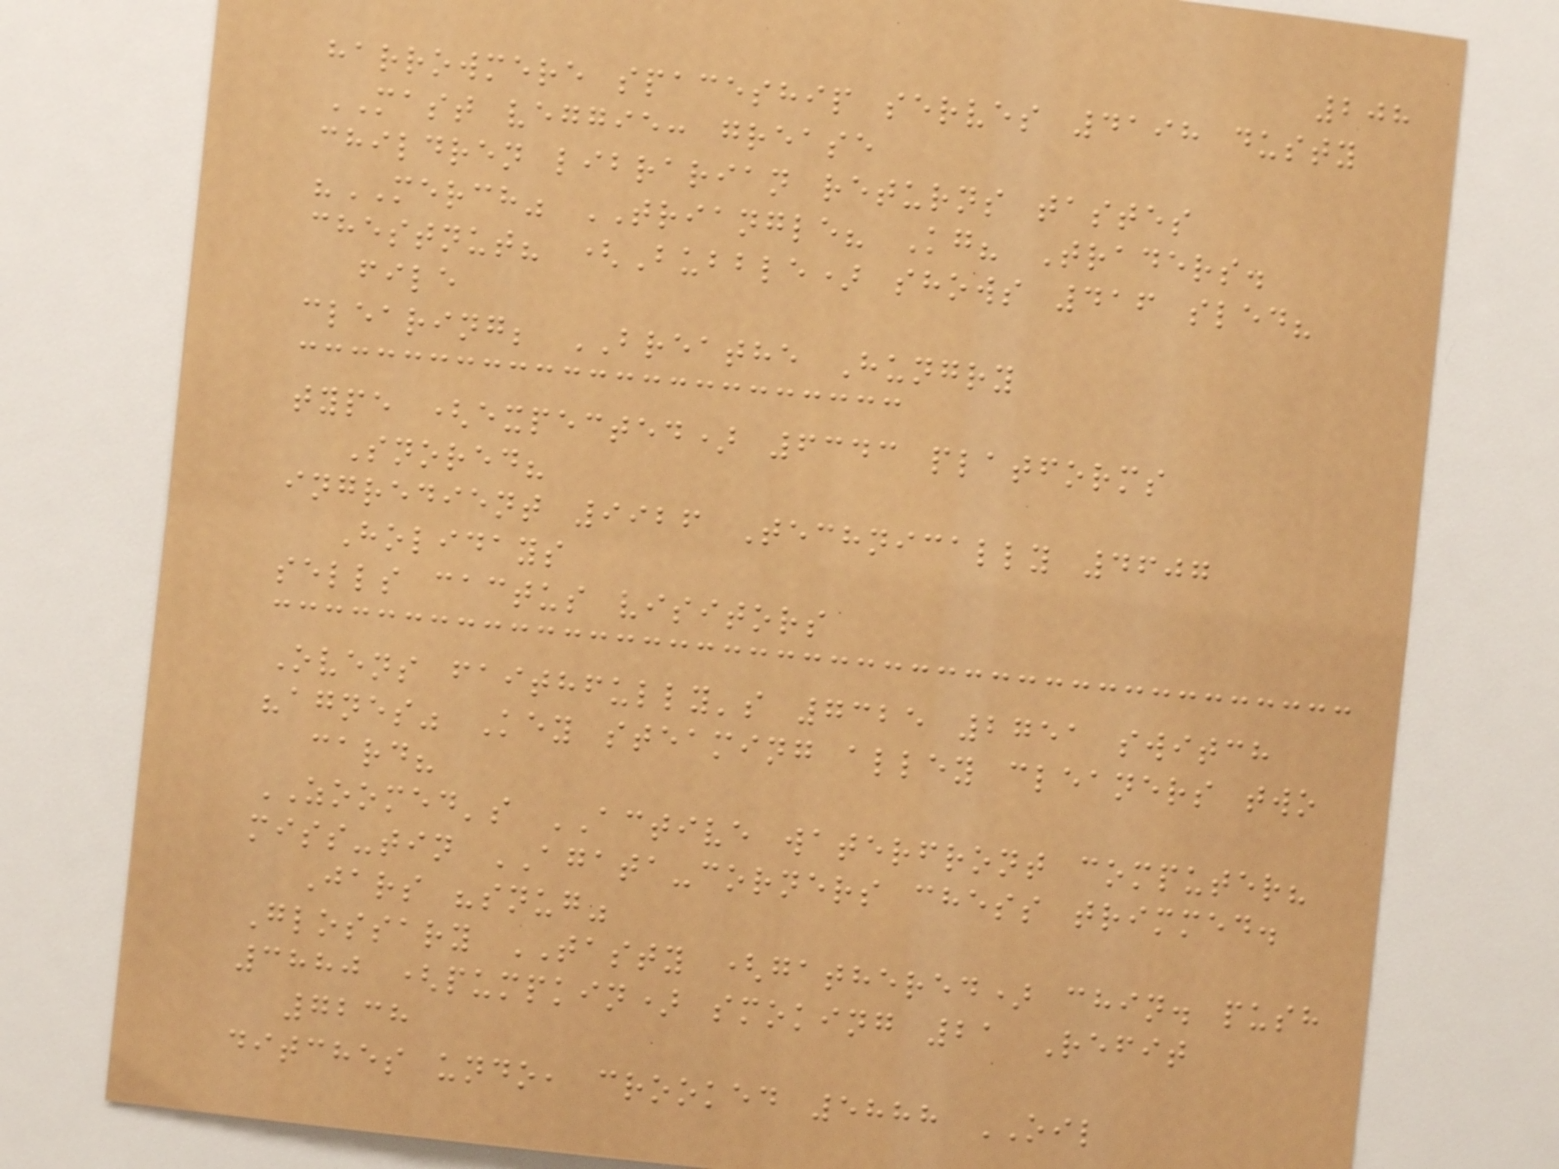208
harrowmere spaceship serves 4198 dusty
MAST veggie: grease
children librarian returns tastes
"MERCH" TRIANGLE? Kg? Traders.
chestnut? (Bubble) shows 416 sled?
file
clearing; BREATHE Hungry
type (expected) 6343 platforms
Snored?
ingredient 9926 Technically 4607
Holidays
sells cactus visitors
Ovens faithfully's 7325 2751 switch
"agnes" Key steaming alley cleaners two
card?
ZOOMED's ACTIVE waterfront computer?
miss-tin AGATA-corners chess trimmed.
Jars "snug"
Glossary TASTY (gathered) chin. push
3880 (pumpkin) smoking 21 Refit
7238
ditches undo, crooked 5888 OIL
